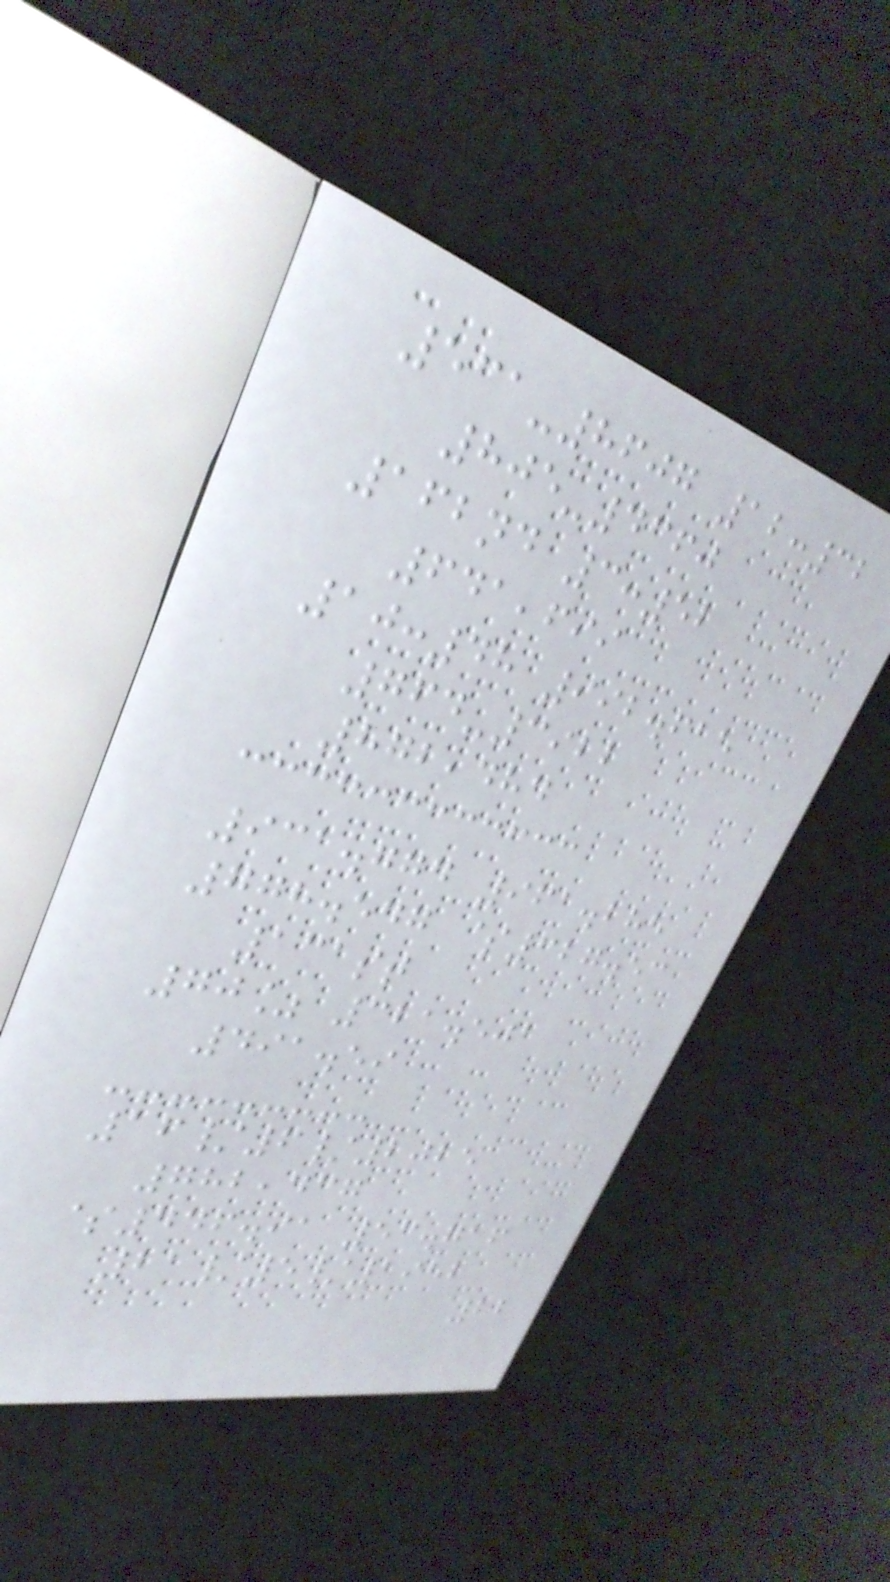531-8607 12:32
805-4360
162nd 3:52
641,699
10:48 992.615
764-3922
872,484
931.774 961.285
778.547 $327.53
131st
70% 321.501
491.59
16/6/2025
782,437
$446.91 53.716
21/5/1952
22
